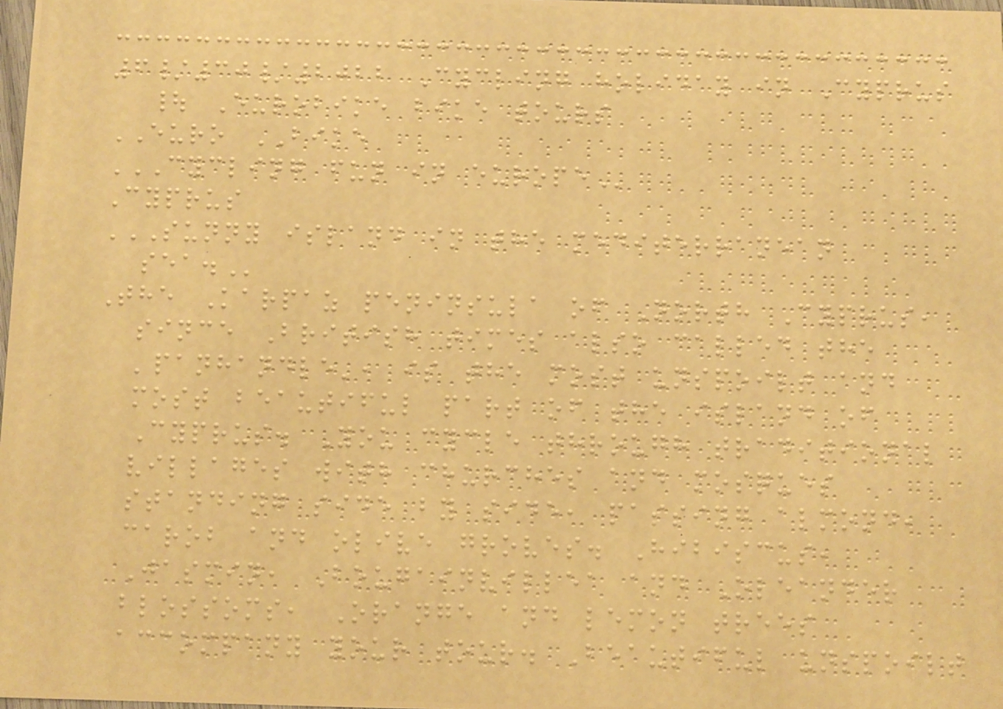6/30/2022 Cycling holiday in Cyprus
| Eurobike bike tours
EURO BIKE
CYCLING FUN IN EUROPE
Cyprus
SUNNY ISLAND IN THE MEDITERRANEAN
SEA.
The Karpaz peninsula of North Cyprus,
since British times also called the
'panhandle', is the most unspoilt and
most beautiful part of the island of
Cyprus. You cycle through traditional
villages with churches and mosques
standing side by side, passing almond,
carob and olive groves. Hibiscus,
Jasmin, Bougainvillea and Oleander
blossoms, Orange and lemon trees
accompany your tour. Beautiful unspoilt
